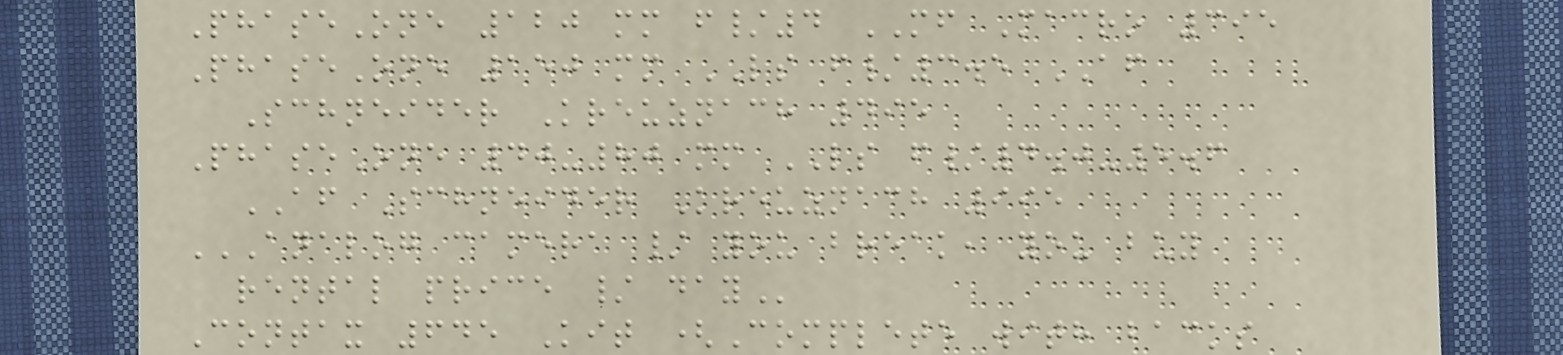PhaseOne 120 mm f/4 MF Macro 395
PhaseOne 150 mm LS f/3.5 AF
Schneider Kreuznach 495
PhaseOne 40-80 mm LS f/4.0-5.6
AF Schneider Kreuznach 995
ANALOG CAMERA / YOU BREAK, YOU BUY
RENTAL PRICE / DAY
Contax 645 Kit (Complete with backs
